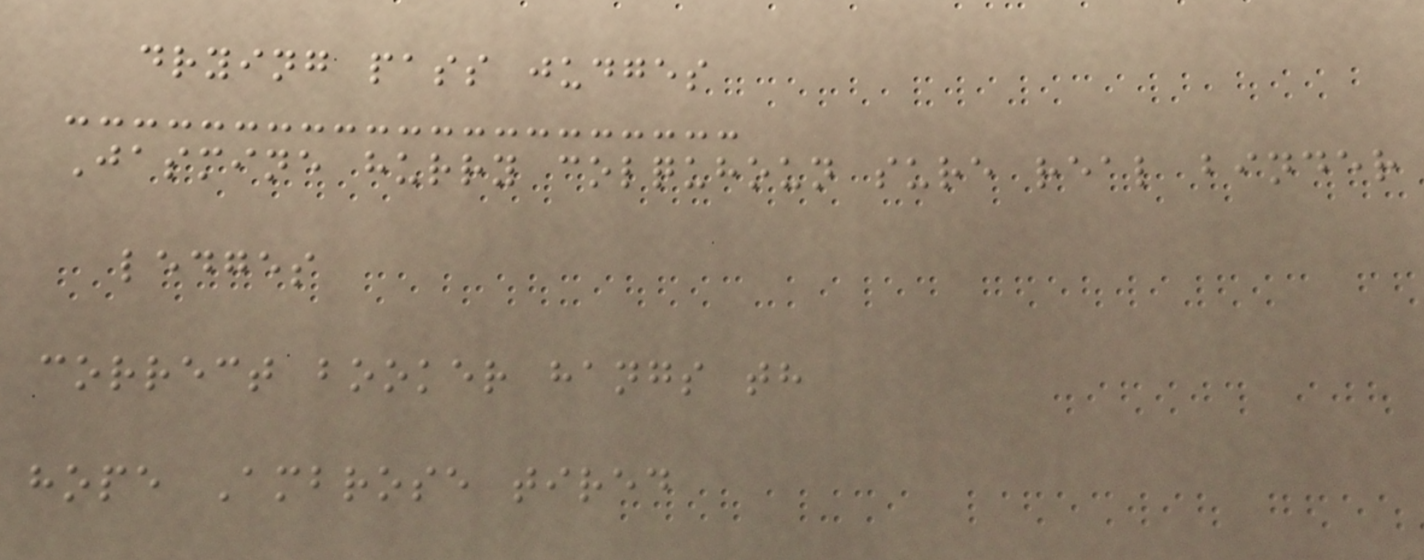drying pass judges
Jasmine hurry colquhoun sure real binder
ledges
correct booker hangs th
hope Ambrose tired
